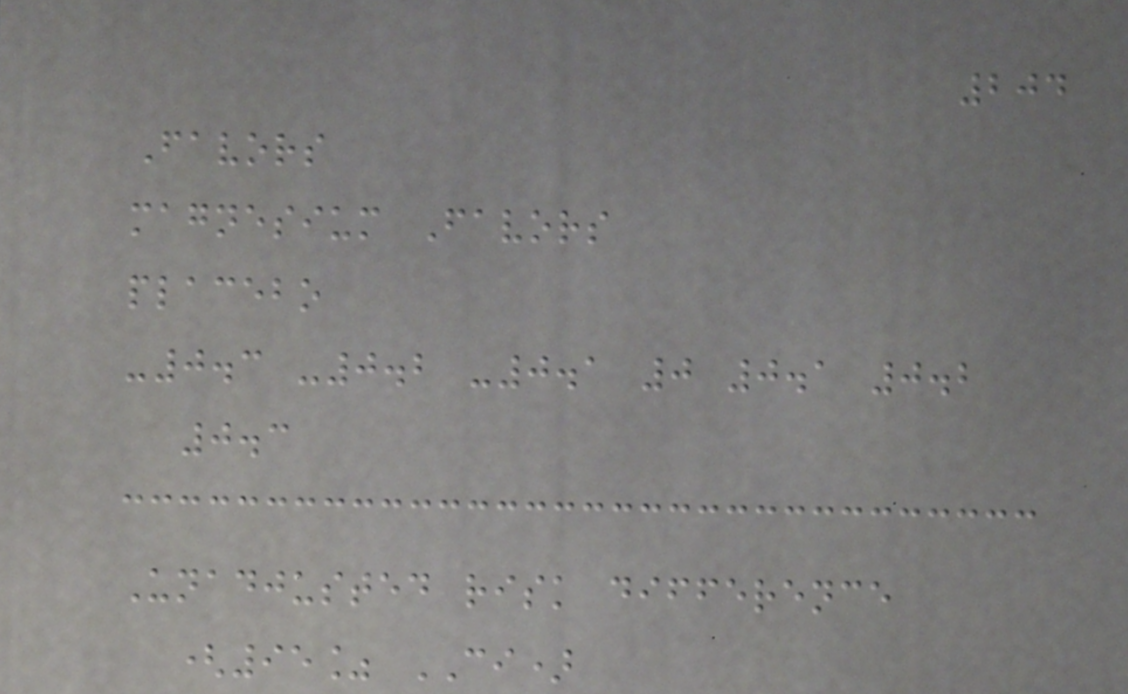204
Favors
magnesium Favors
placebo
-0.3 -0.2 -0.1 0 0.1 0.2
0.3
Unadjusted risk difference
(95% CI)
